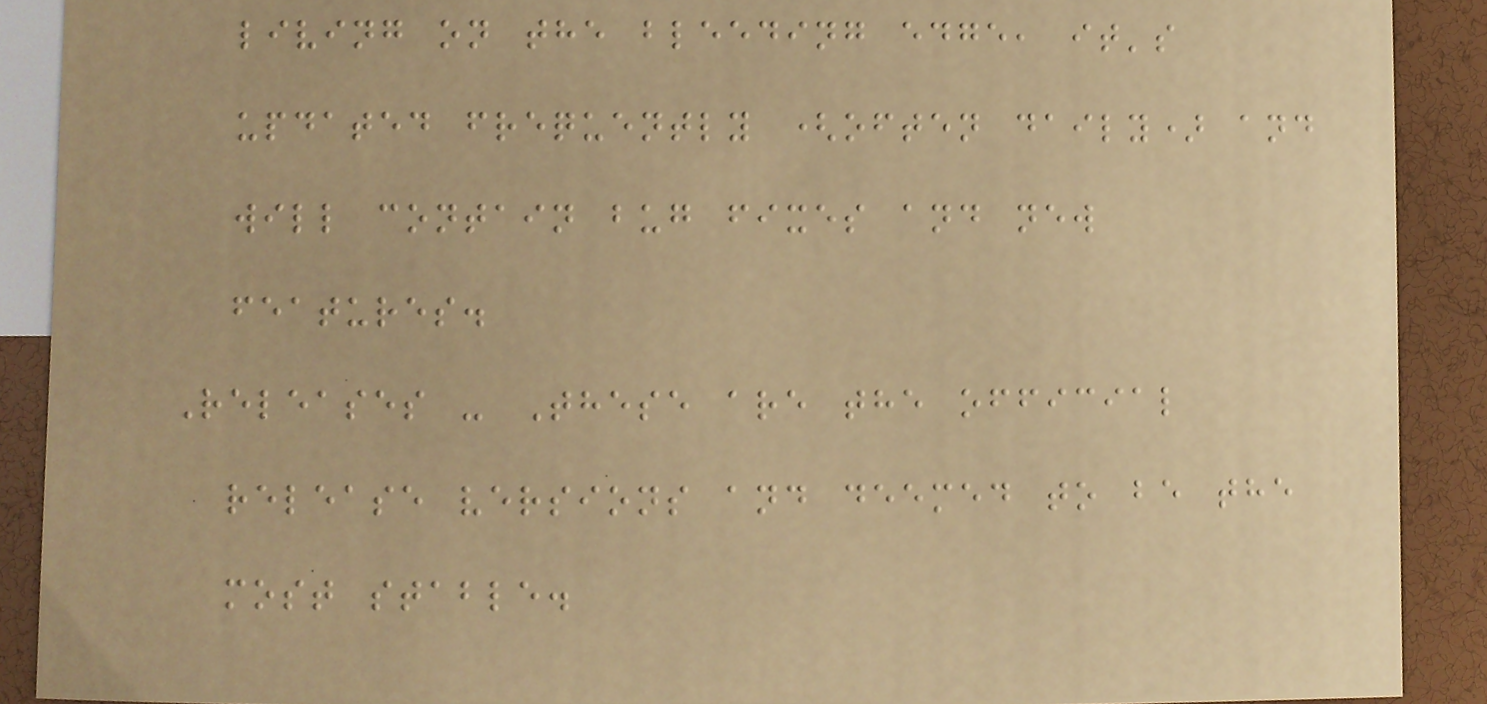living on the bleeding edge, it's
updated frequently (often daily) and
will contain bug fixes and new
features.
Releases - These are the official
release versions and deemed to be the
most stable.
